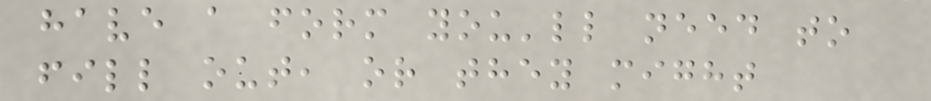have a form you'll need to
fill out, or they might
